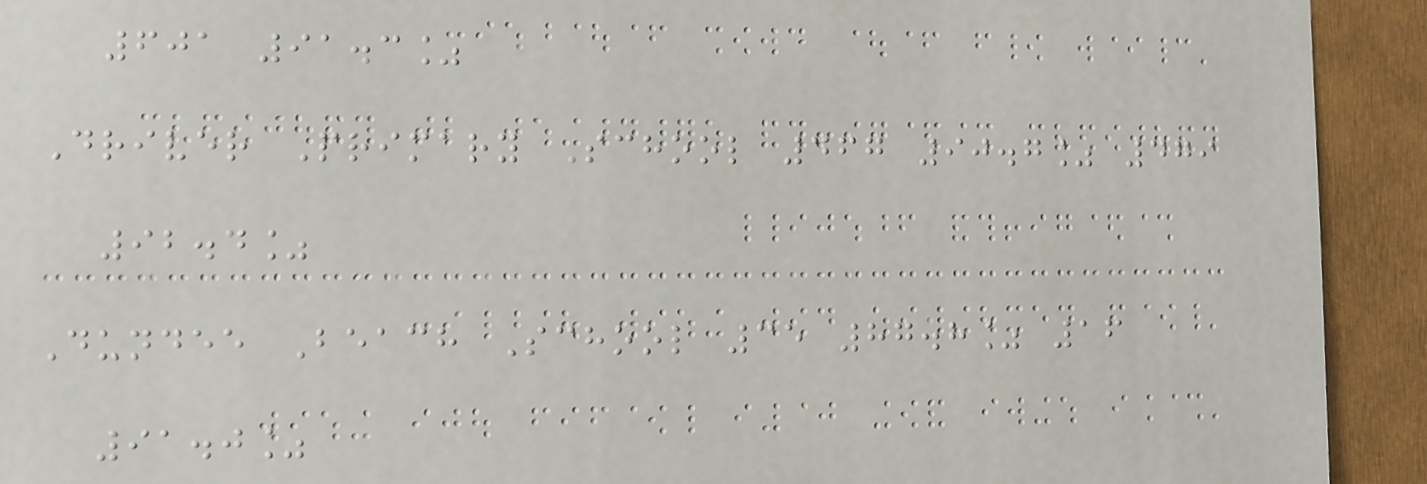601 91.3%
Driver Primary School 467 90.7% 479
92.4%
Dundee Beach School 35 87.8% 16
91.0%
